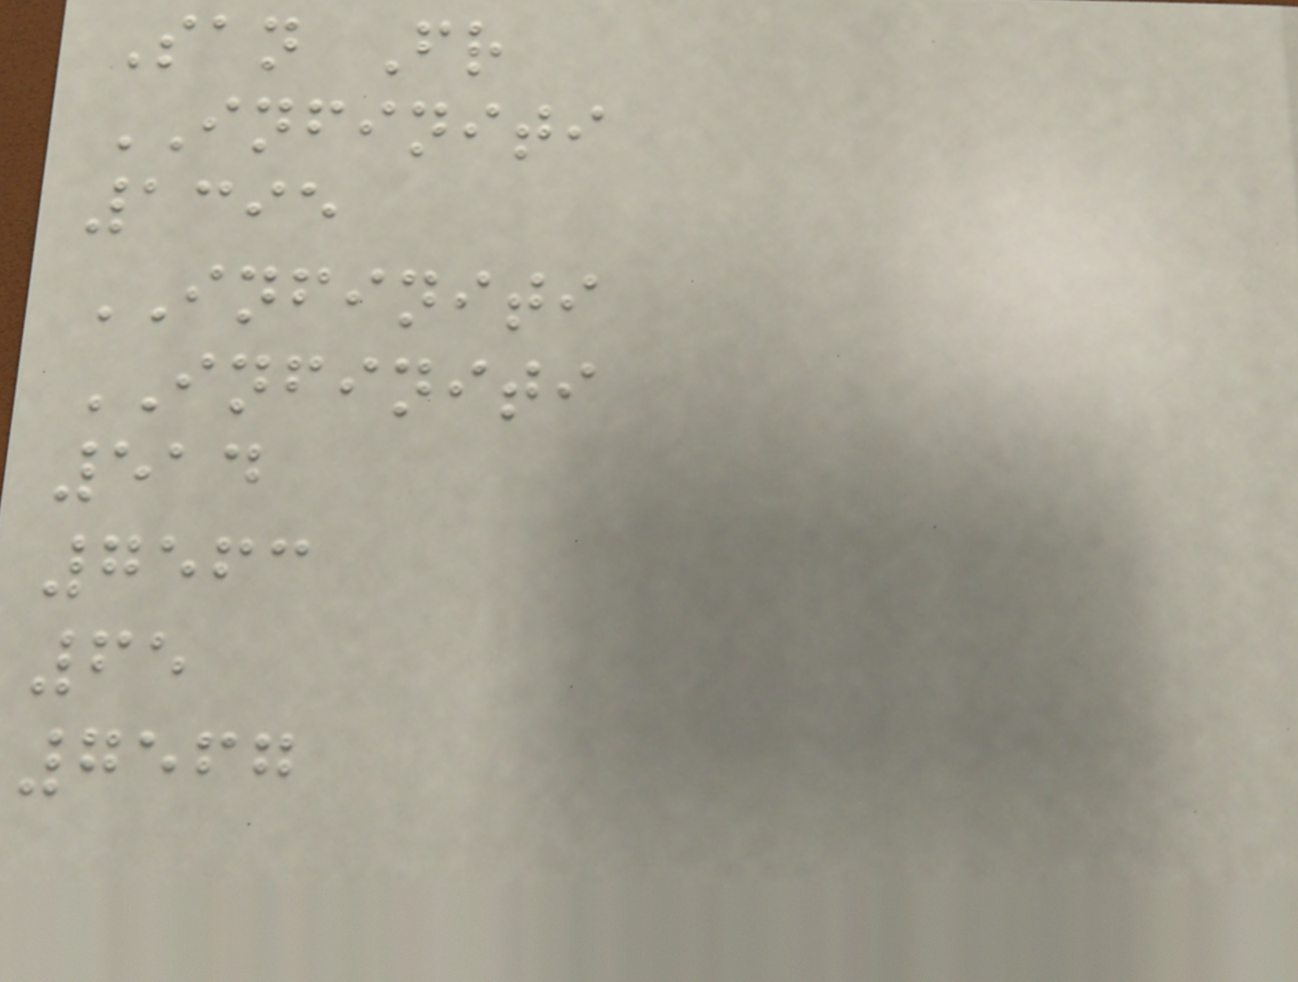San Fr
INFINITI
1395
INFINITI
INFINITI
514
7563
65
7567
